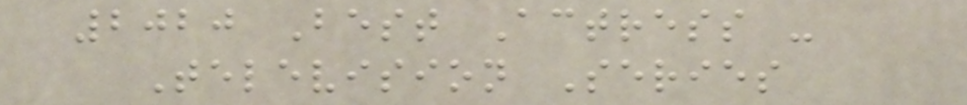2020 Best Actress -
Television Series
